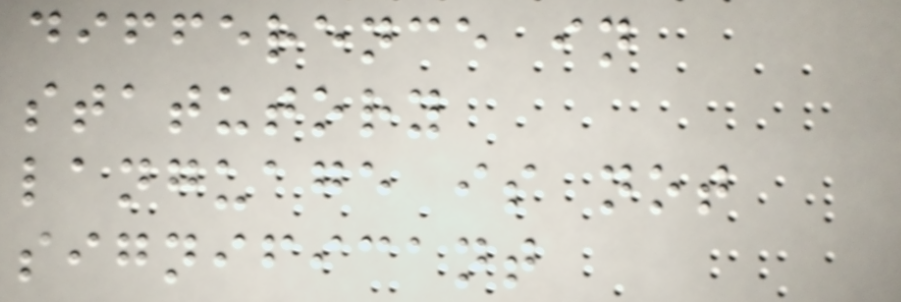difference in
statutory
language is not
significant
